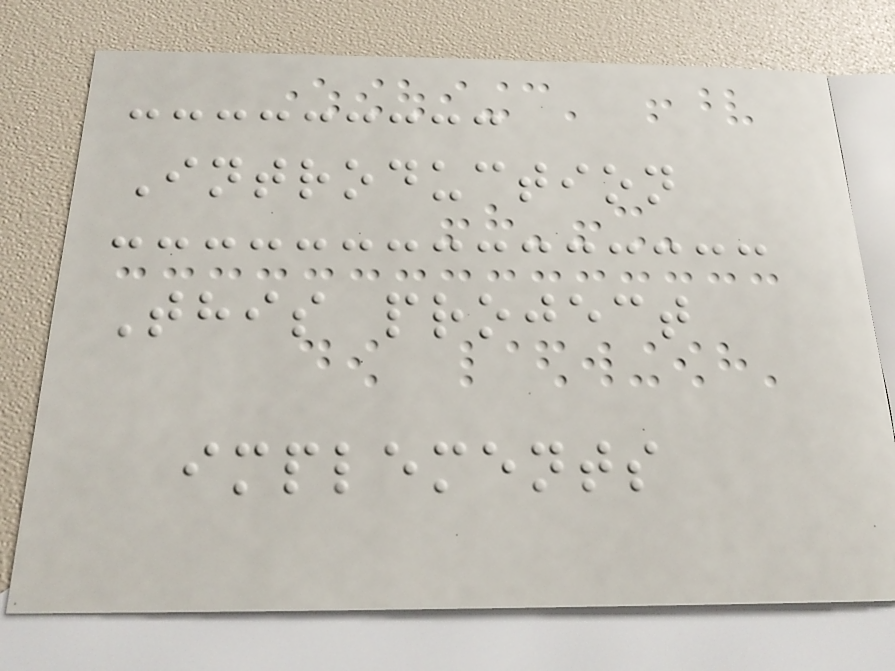Introduction
This project
implements
